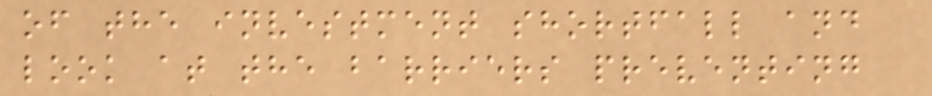of the investment shortfall and
look at the barriers preventing
